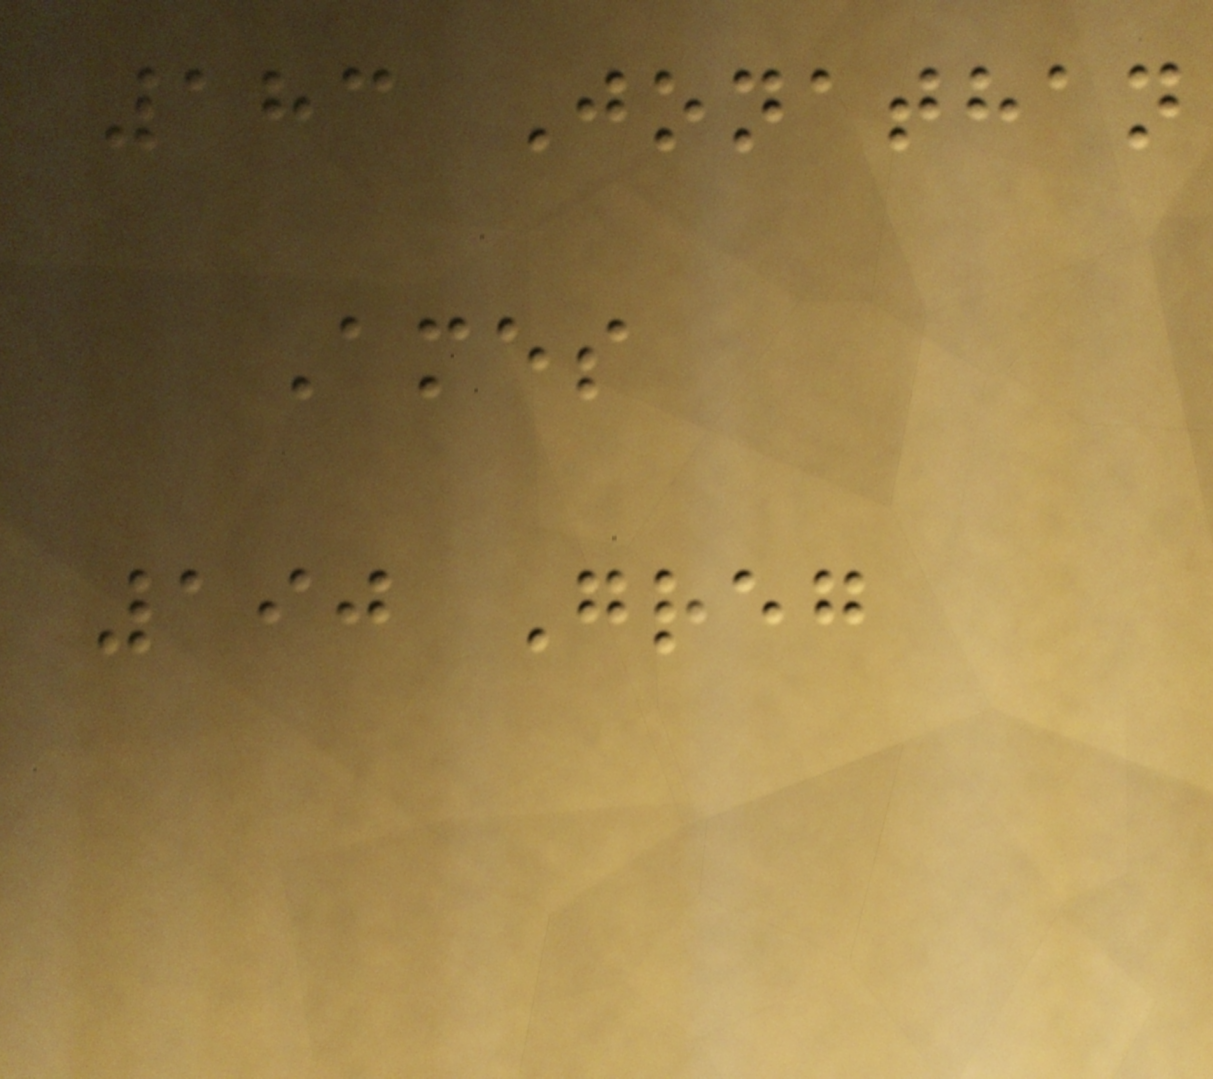183 Jonathan
Ames
190 Greg
